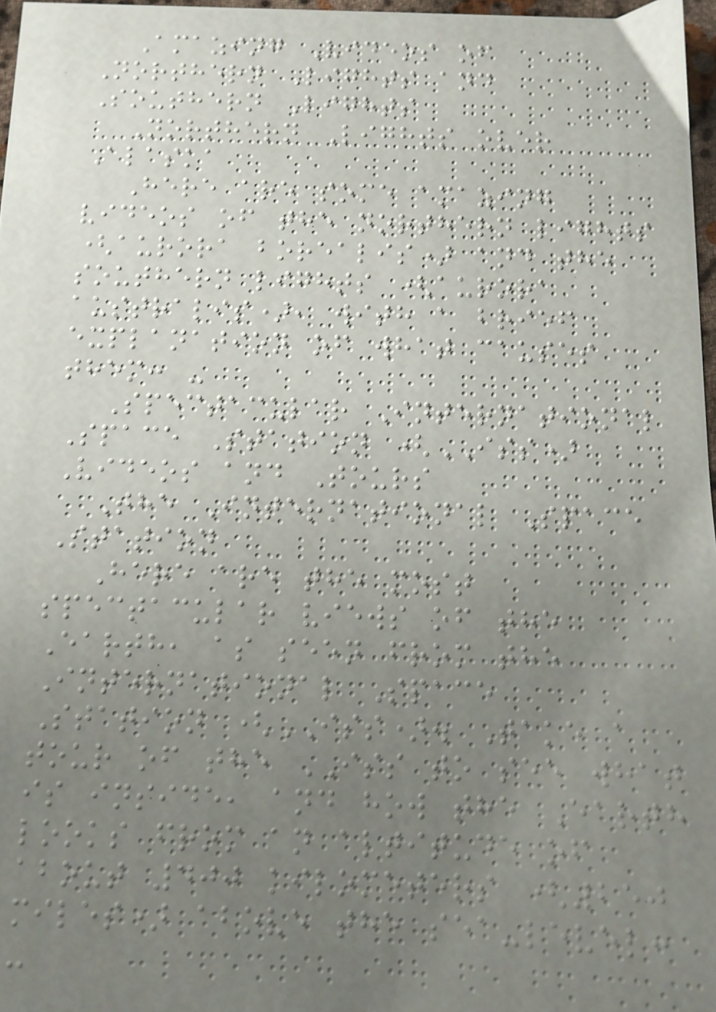Amazing Videos of
Northern Lights and
Southern Lights
Northern Lights over
Alaska
Here are some amazing
videos of the northern lights
(aurora borealis) and the
southern lights (aurora
australis), with a brief
explanation of what causes
them: -
Spectacular International
Space Station (ISS)
Videos and Tours
The International Space
Station
Here are the most
spectacular views of the
Earth, as seen from the
International Space
Station (ISS). Take a
tour of the ISS to see what
is inside, and how the Earth
looks from an altitude of
about 400 kilometers (250
miles) above the sea-level:
-
